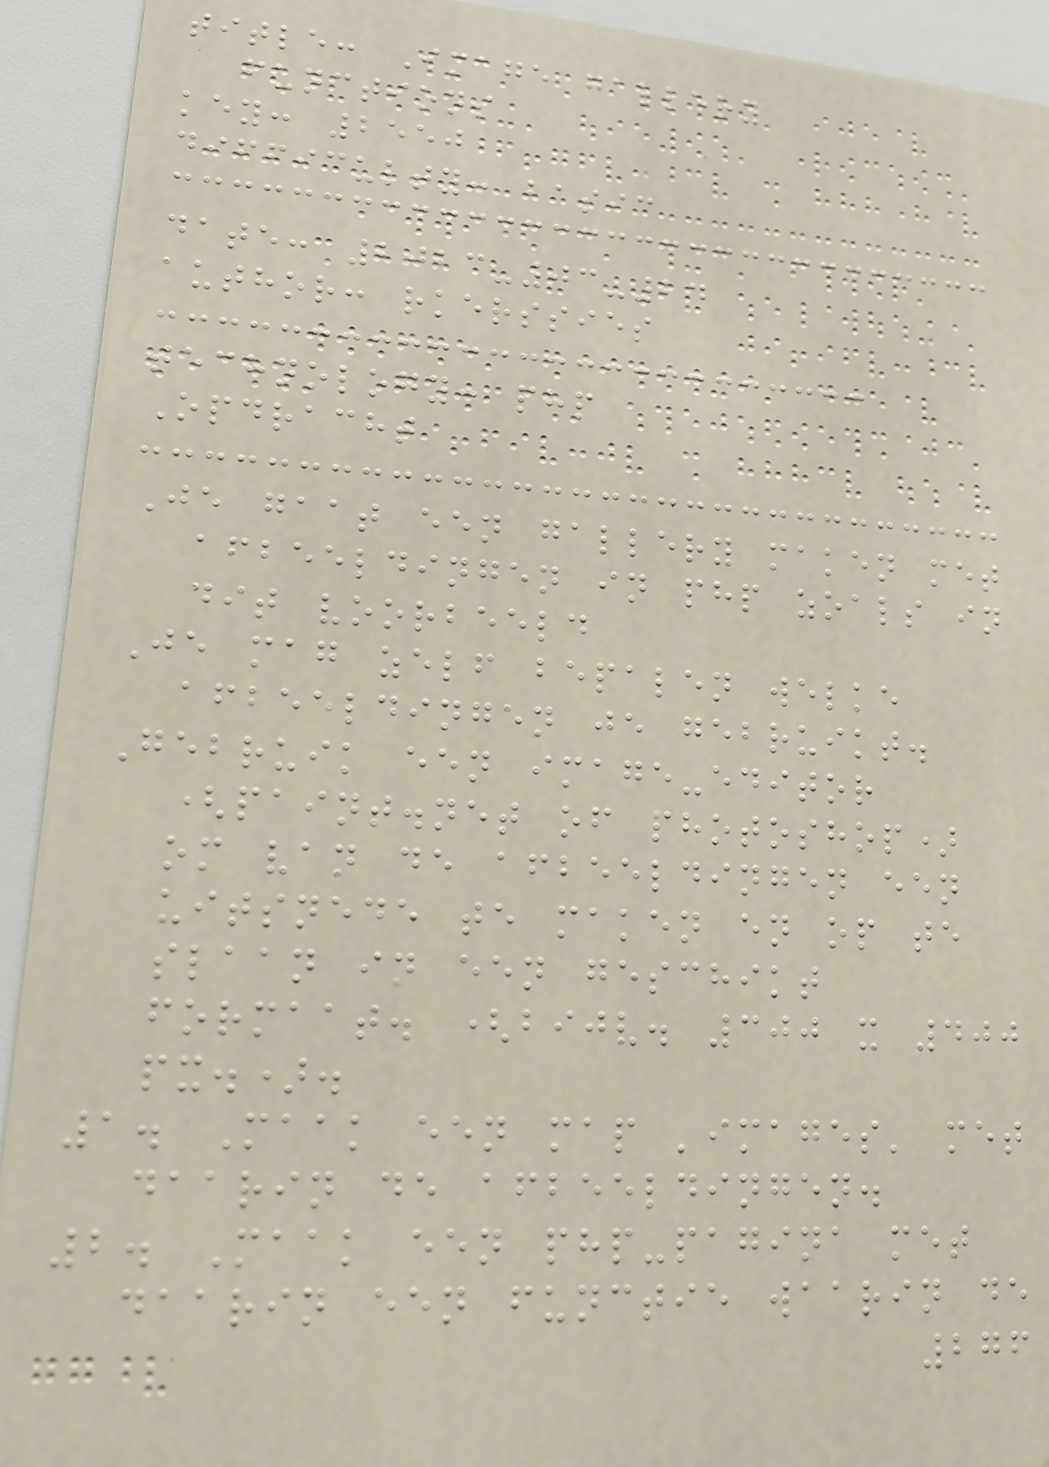title: Image gallery
functions
key: 2550
difficulty: basic
date: 2023-03-24
author: rkerssies
technology: php
Opdracht
Je gaat een gallery maken met
afbeeldingen in php zoals in
dit voorbeeld
Je mag zelf bepalen welke
afbeeldingen je gebruikt.
Gebruik een image-editor
(paint.net of photoshop)
om van de afbeeldingen een
uitsnede te maken en op te
slaan in een geschikt
formaat. (bijv. 300 x 400
px.).
1. Maak een map 'images' met
daarin de afbeeldingen.
2. Maak een php-pagina met
daarin een functie waarin de
276
